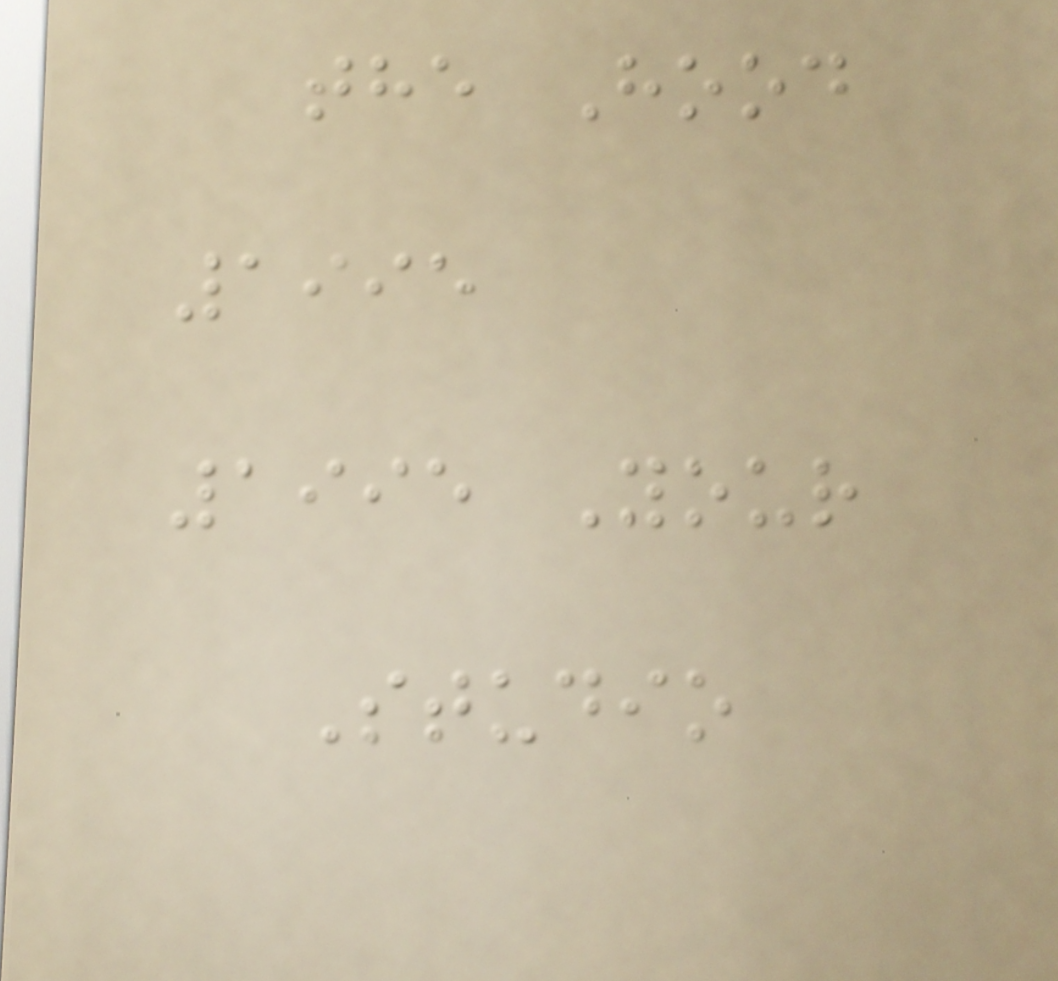the Hood
1995
1995 Your
Studio
